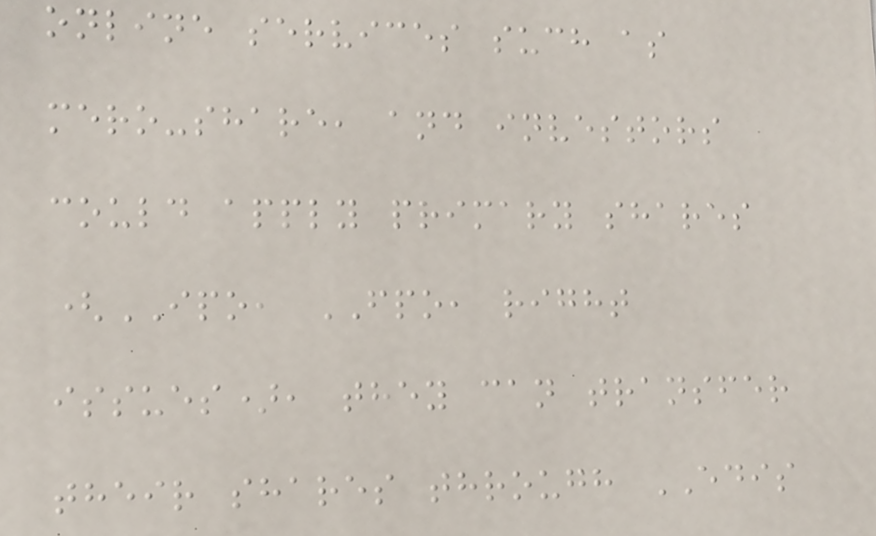online services such as
mero-share, and investors
could apply primary shares
(IPO, FPO, right
issues), they can transfer
their shares through EDIS
